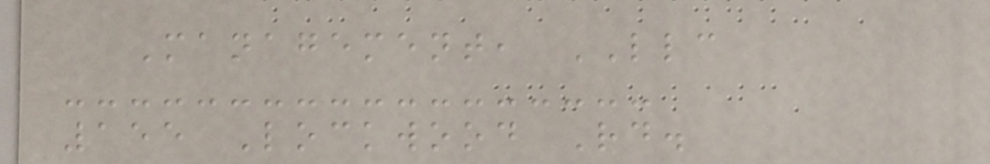Management, LLC
155 Lockwood Rd.
